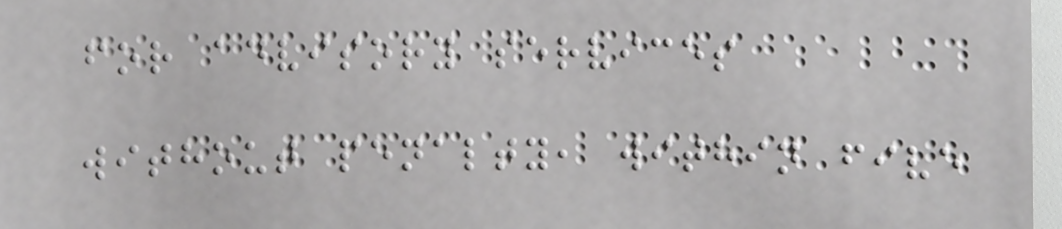for advisory services
without penalty, within five
